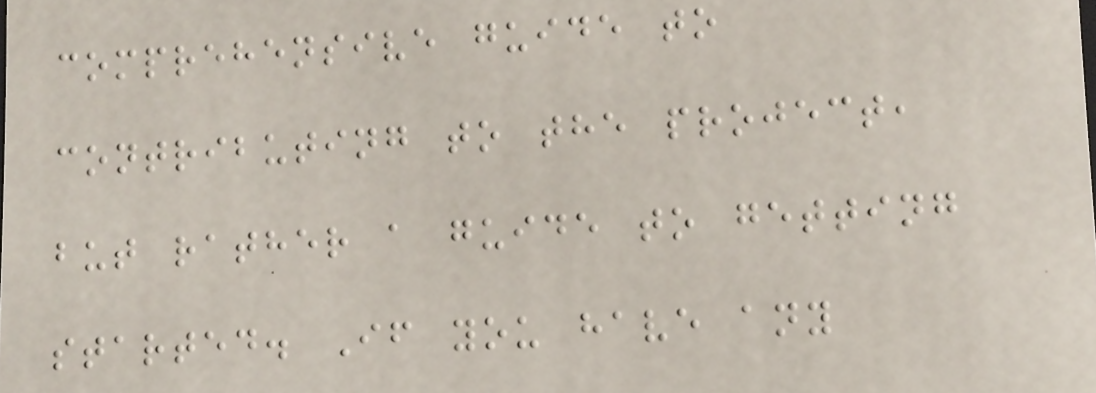comprehensive guide to
contributing to the project,
but rather a guide to getting
started. If you have any
